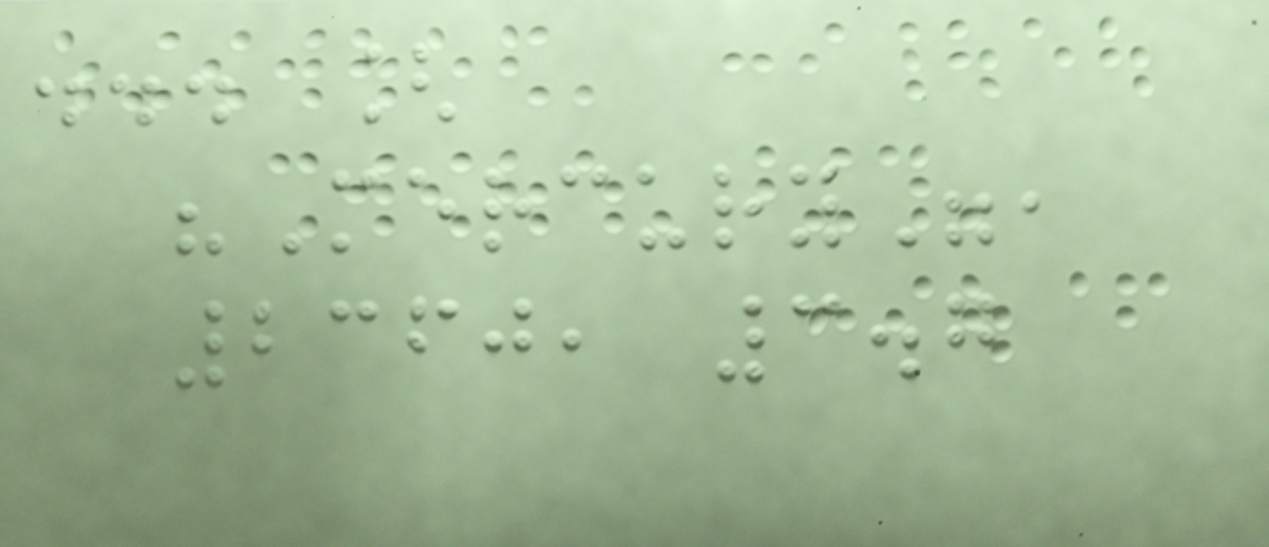... [
"Mercury",
2360, 3.7
